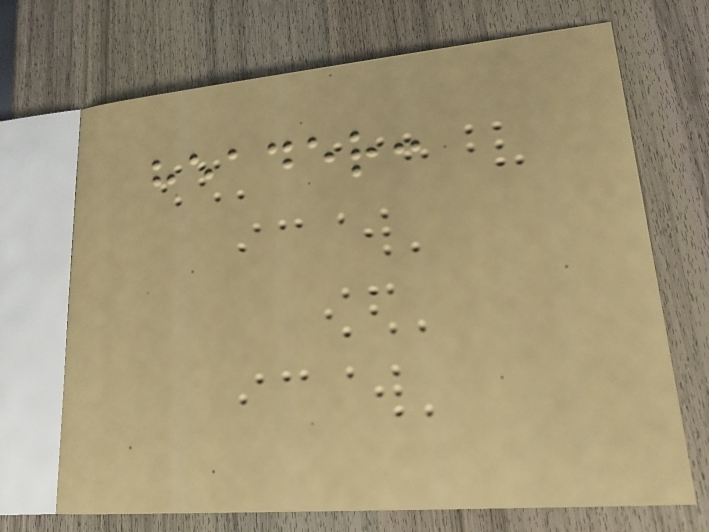header:
